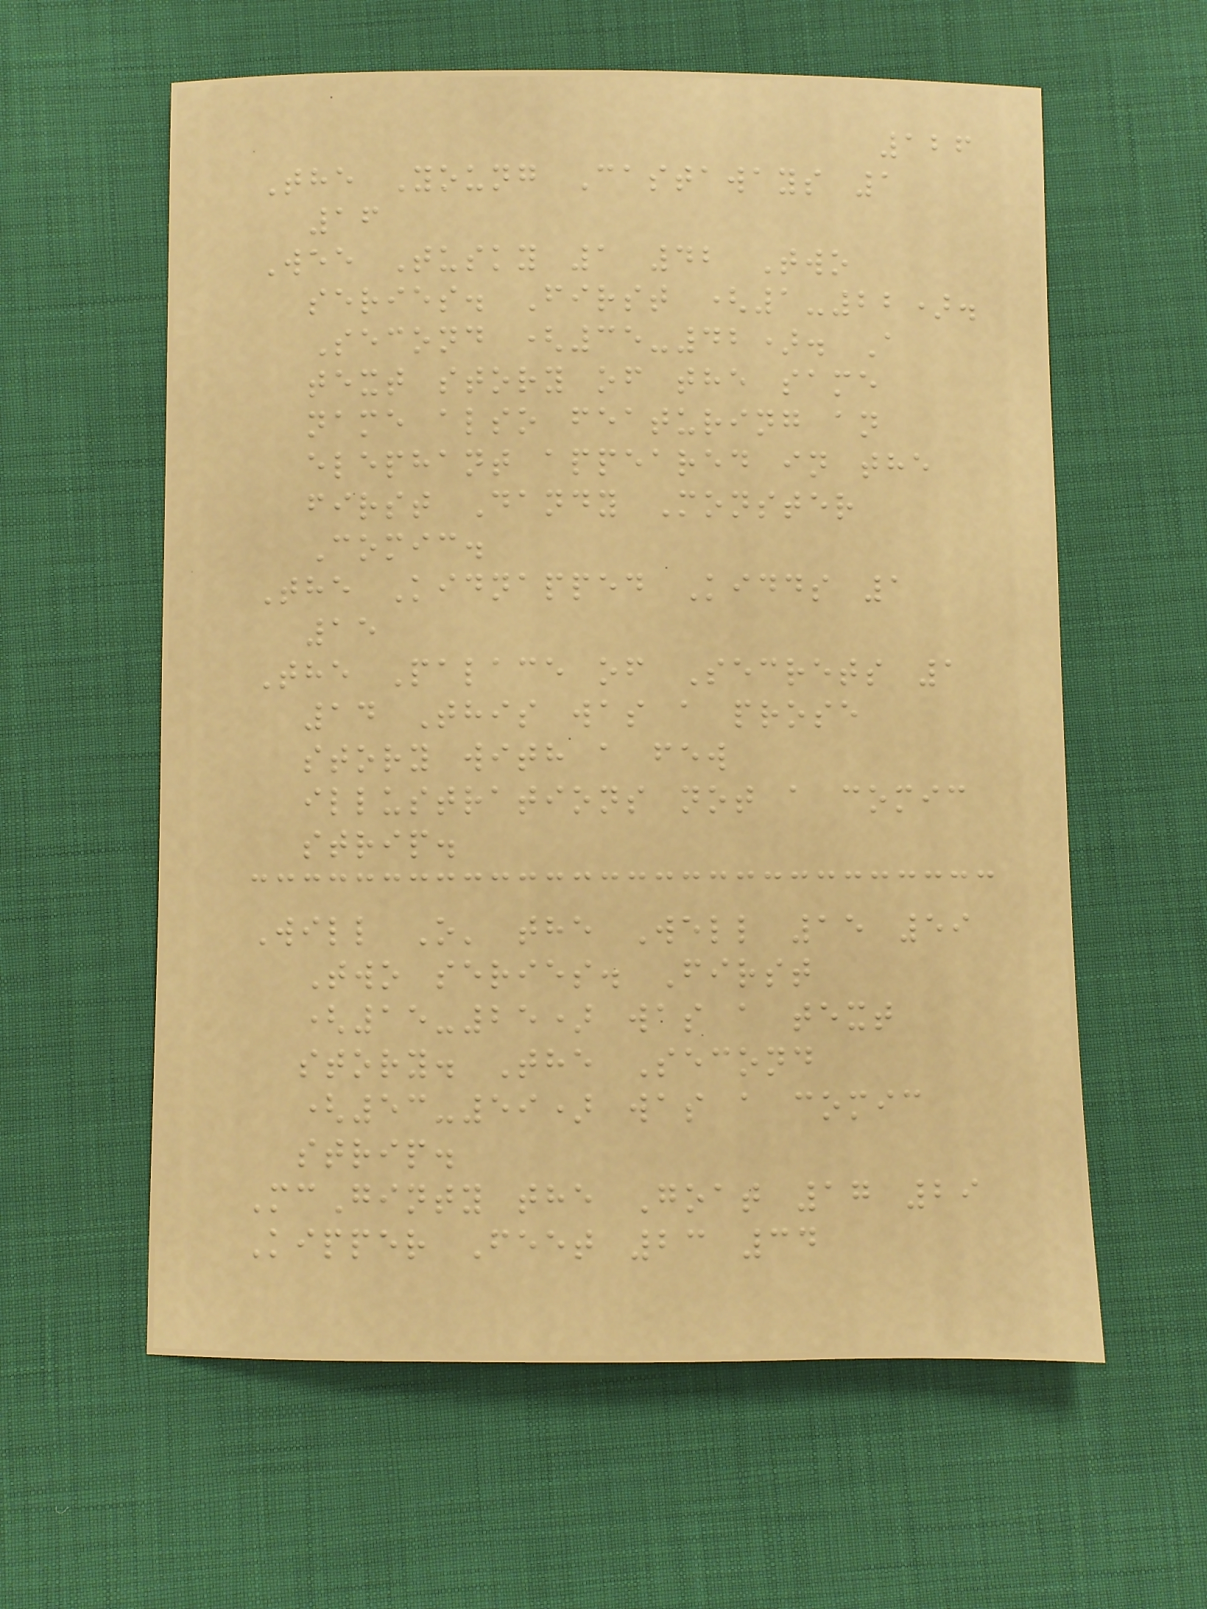126
The Young Castaways 1
16
Wee Tusky 1 42 Two
series. First (1-22).
Second (35-42). A
text story of the same
name also featuring an
elephant appeared in the
first Dandy Monster
Comic.
The Kidnapped Kidds 1
15
The Palace of Secrets 1
14 This was a prose
story with a few
illustrations not a comic
strip.
Will O' the Well 15 59
Two series. First
(15-25) was a text
story. The Second
(53-59) was a comic
strip.
McGinty the Goat 17 29
Kipper Feet 23 34
